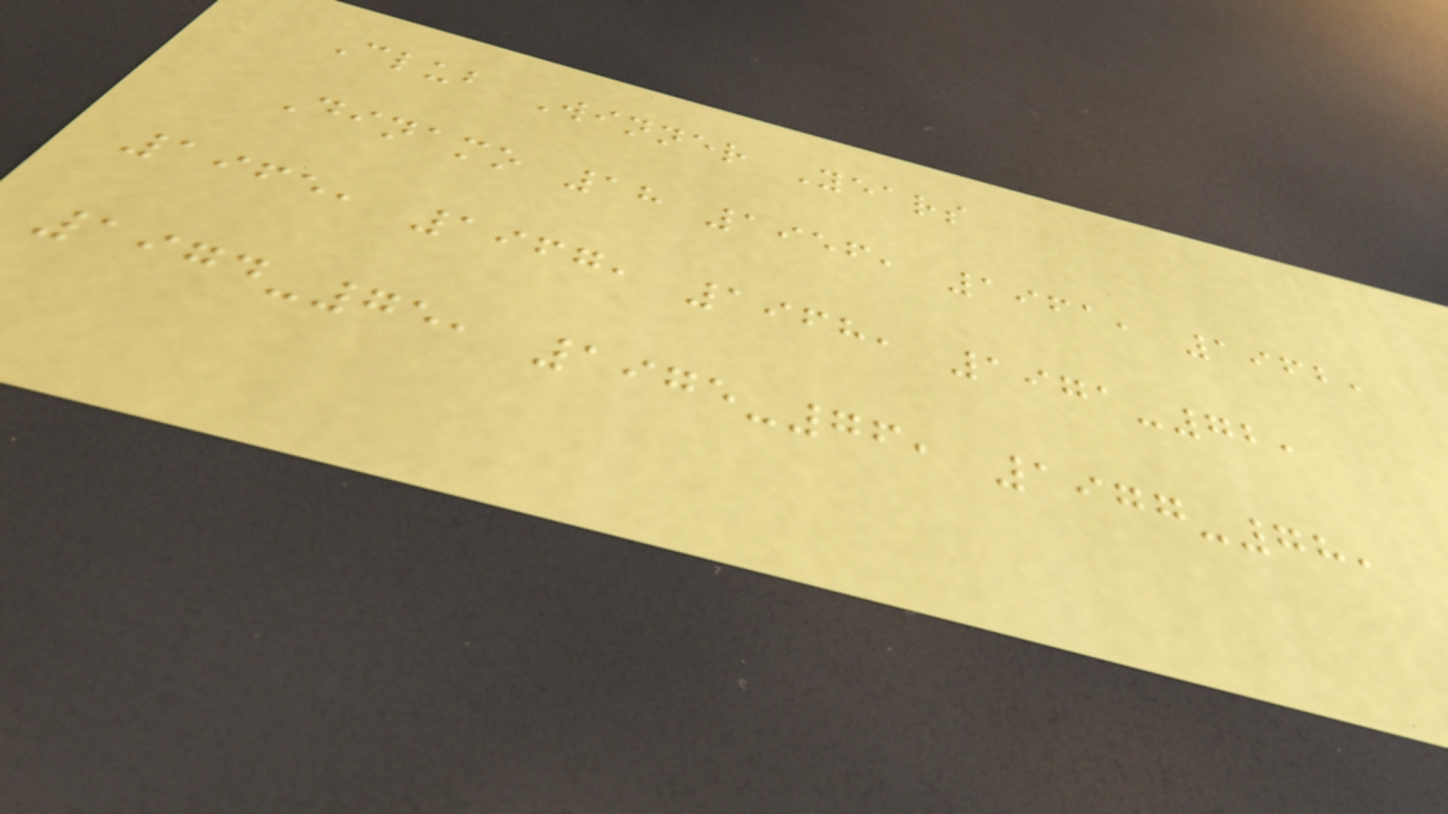Club Winner Years
Dinamo 18 1956, 1961, 1962,
1965, 1967, 1968, 1971-72,
1974-75, 1975-76, 1977-78,
